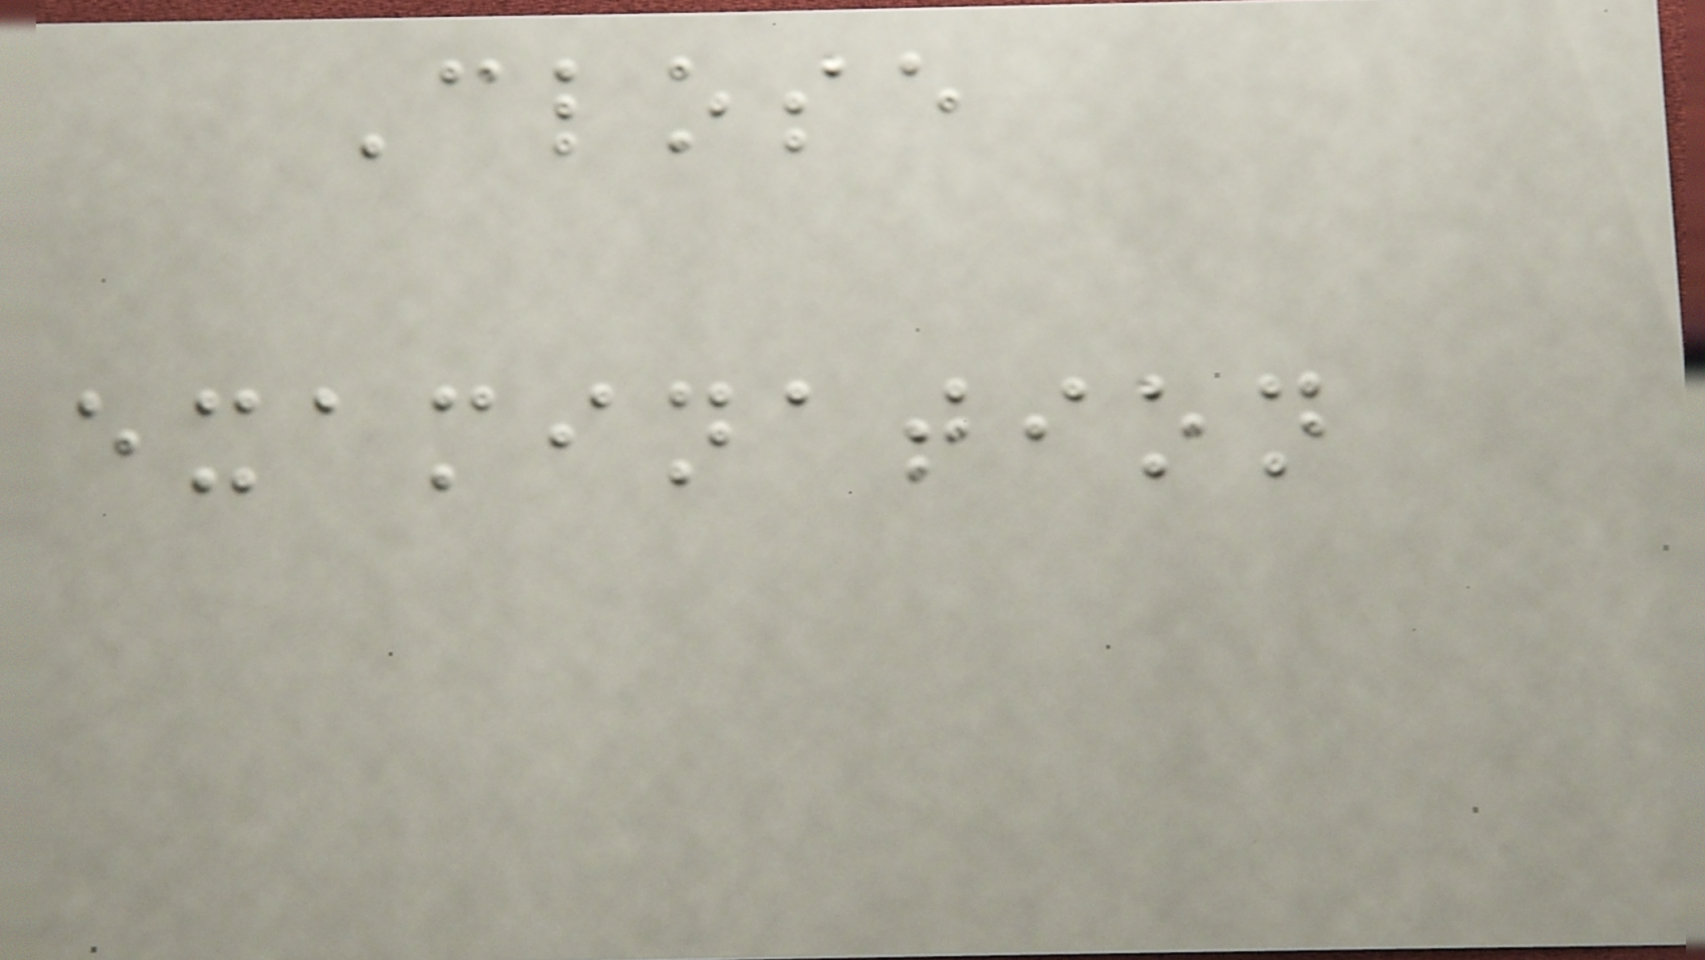Close
examination
